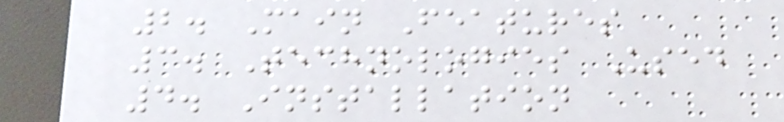2. Main Features
3. Technologies Used
4. Installation
